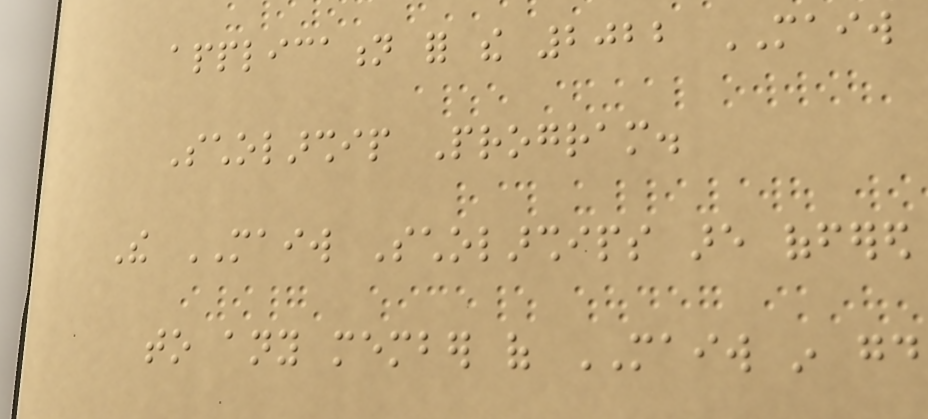application for the 2022 MAIW
Scholarship Program.
The MAIW Scholarships are offered
to any member of MAIW in good
